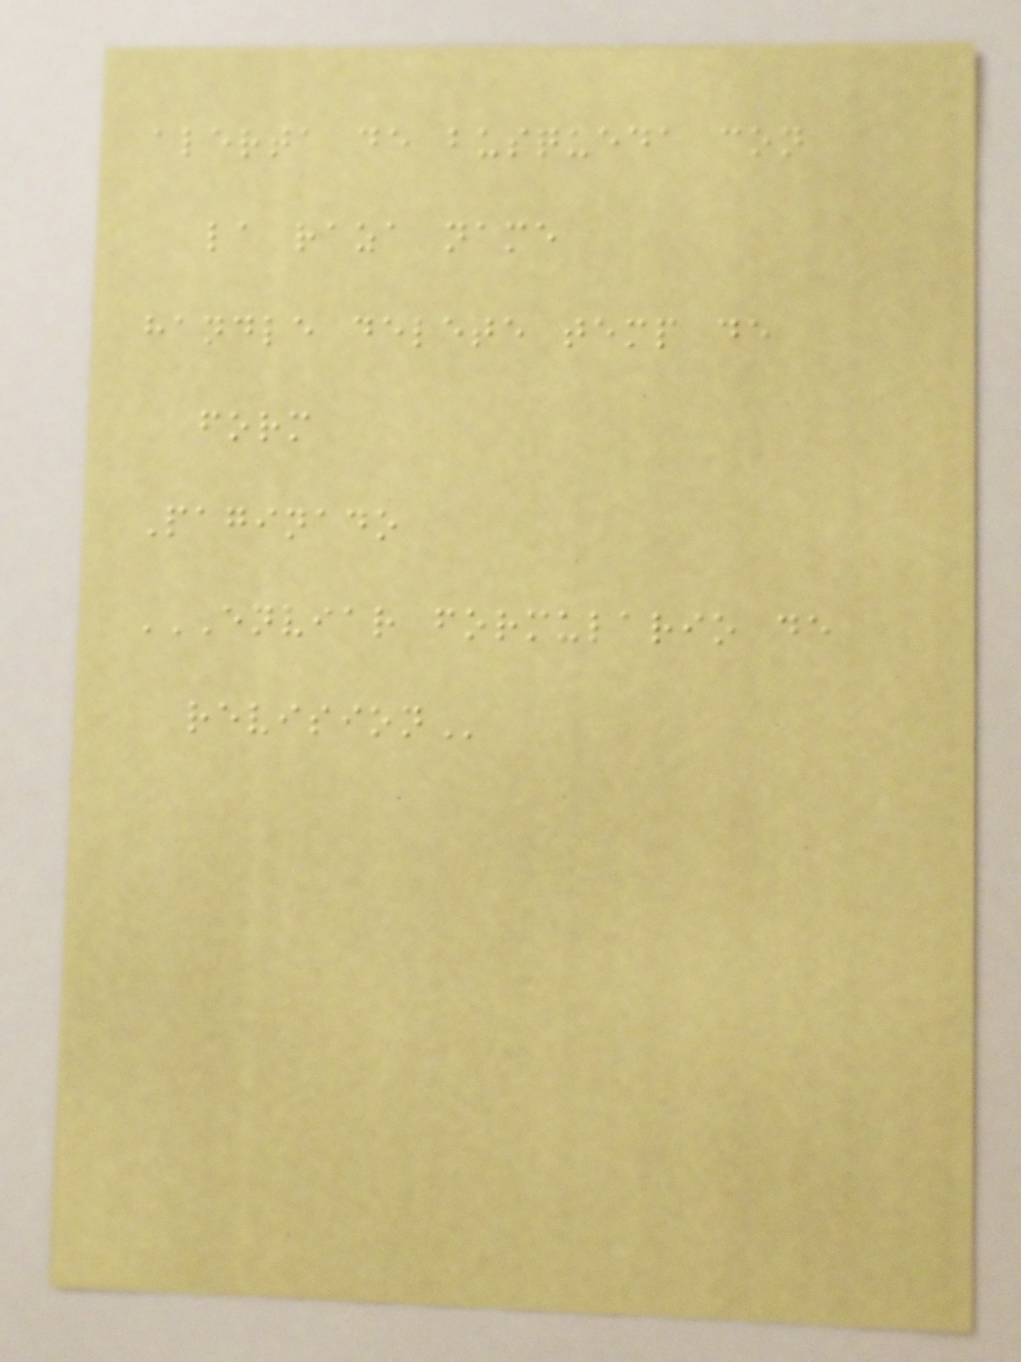alerta de busqueda con
la raza name
handle delete temp de
form
Paginado
ENVIAR FORMULARIO DE
REVISION
